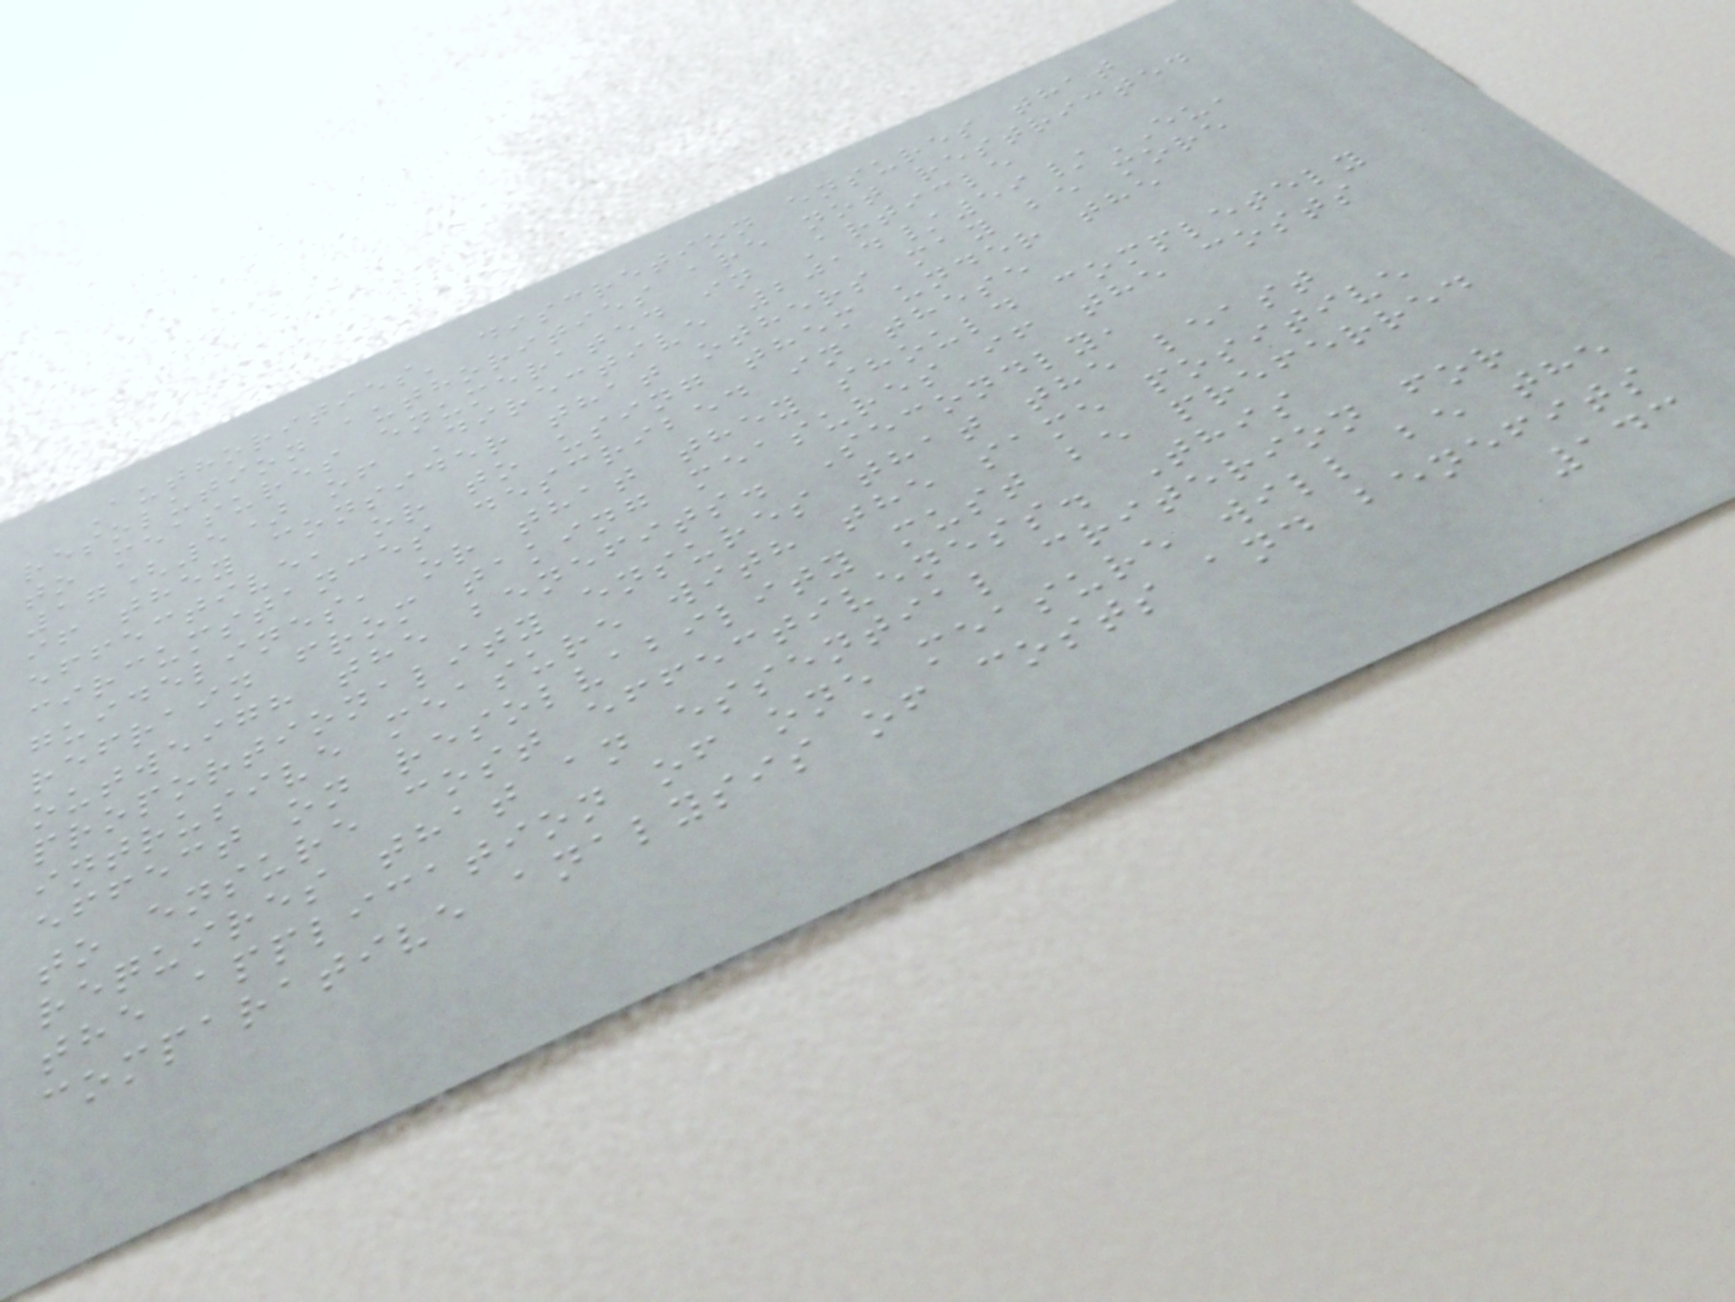Authorities' discretion ensures that
resolution authorities are not restricted
to measures enumerated in Article
17(5) of Directive 2014/59/EU,
if they consider that others may be more
effective, or to using them under the
circumstances described in these
guidelines, or that they should completely
refrain from taking measures if the costs
outweigh the benefits. Secondly,
proportionality ensures that the least
intrusive measure with the same positive
effect on resolvability must be preferred
to ensure cost effectiveness. This
requires that an essential criterion for
the application of one measure will be the
comparative analysis of costs and benefits
143
